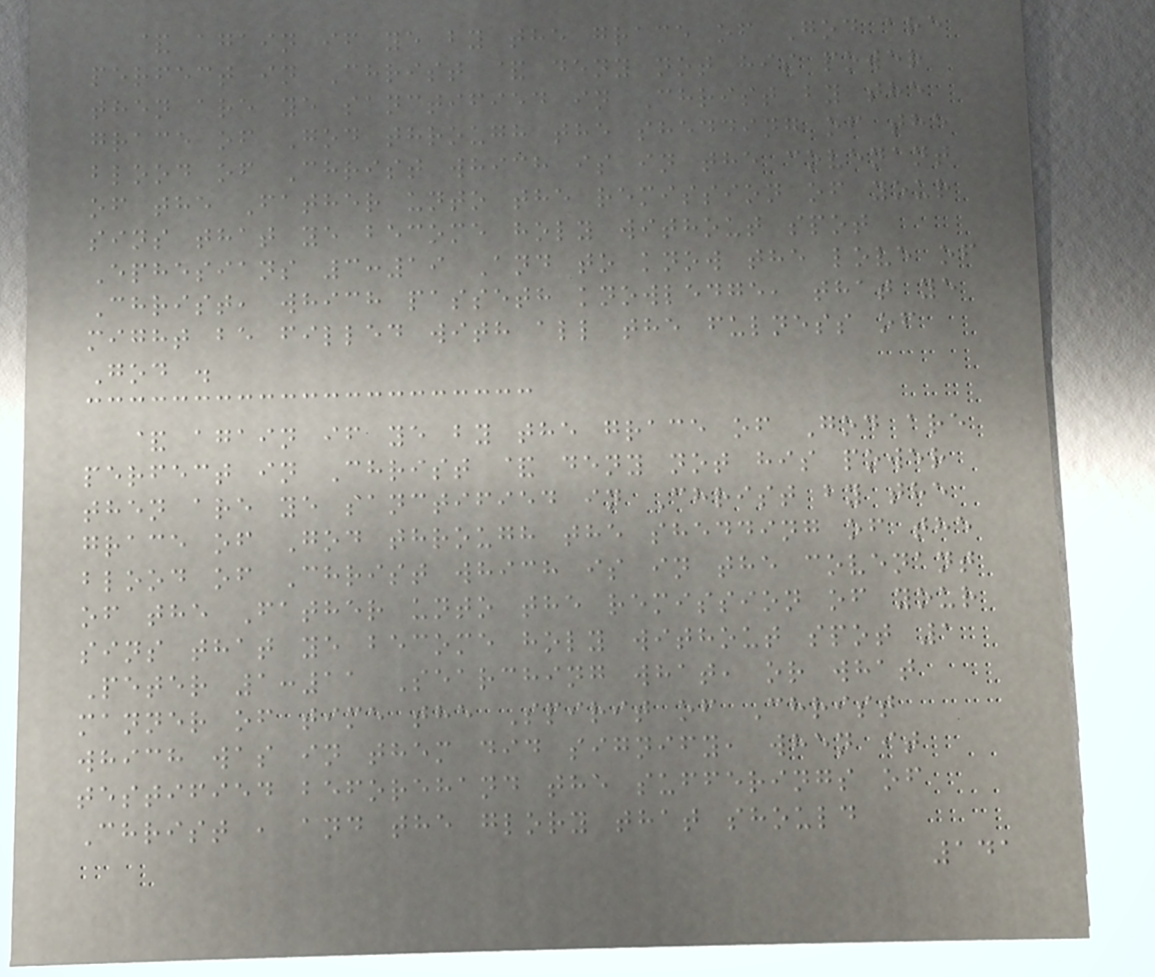& again if ye by the grace of God are
perfect in Christ & deny not his power
then are ye sanctified in Christ by the
grace of God through the shedding of the
blood of Christ which is in the covenant
of the Father unto the remission of your
sins that ye become holy without spot
Ephesians 3:19 And to know the love of
Christ, which passeth knowledge, that ye
might be filled with all the fulness of
God .
& again if ye by the grace of God are
perfect in Christ & deny not his power
then are ye sanctified in Christ by the
grace of God through the shedding of the
blood of Christ which is in the covenant
of the Father unto the remission of your
sins that ye become holy without spot 1
Peter 1:11 Searching what, or what
manner of time the Spirit of Christ
which was in them did signify, when it
testified beforehand the sufferings of
Christ , and the glory that should
141
